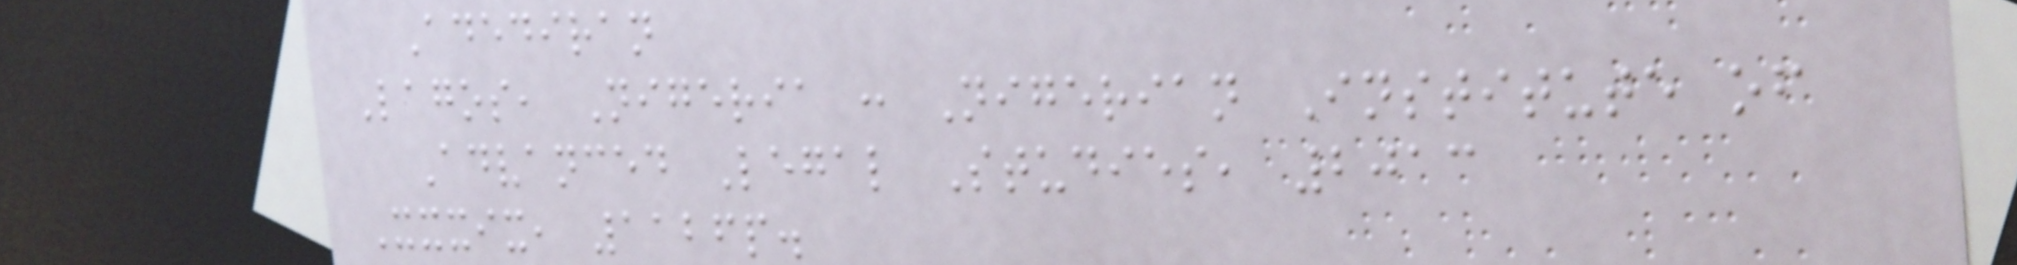Adediran
Lagos, Nigeria : Nigerian Institute of
Advanced Legal Studies, 2013
Xxxix, 1126p.
